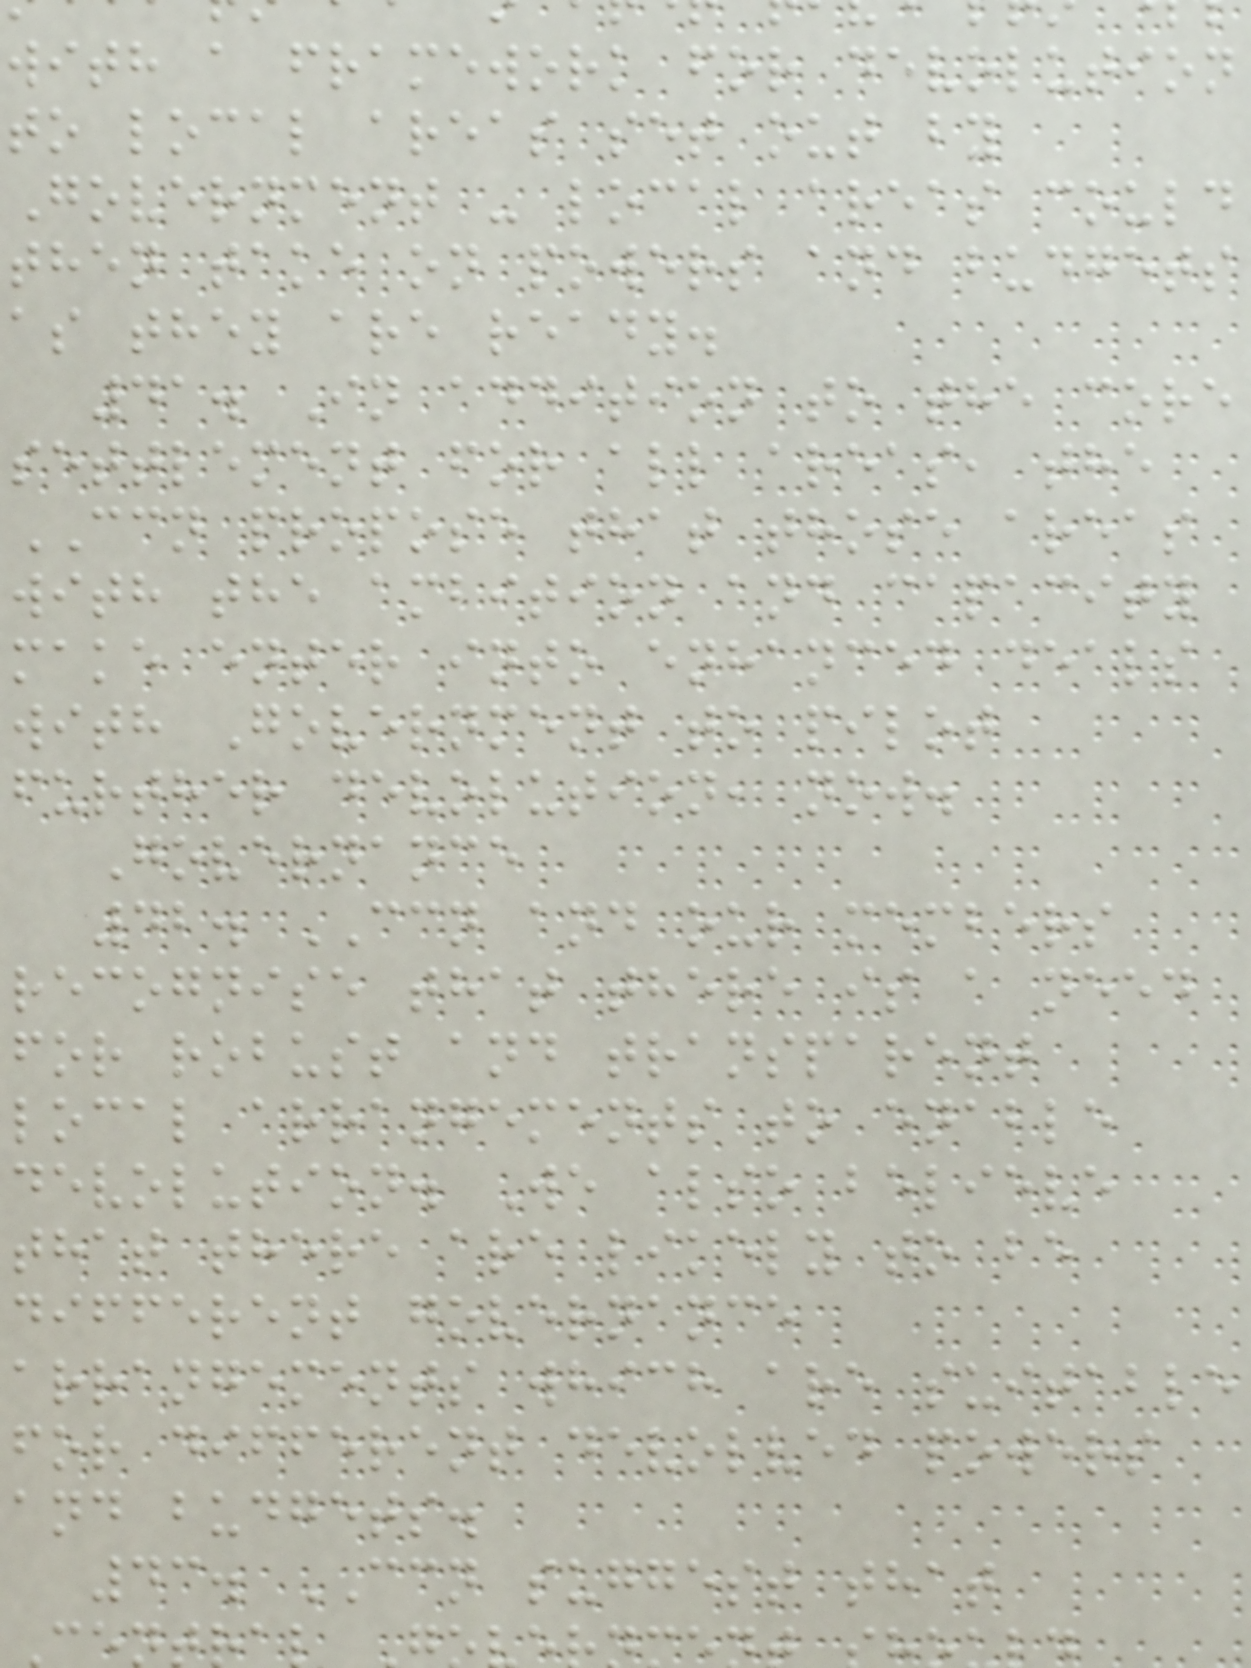with a framework for devolution
to local areas set out by
Government - local areas could
then take on powers and budgets
as they are ready.
41. In addition to the core
settlement for all areas, the
CCN propose that those areas
with the ambition and capacity
make enter into enhanced deals
with Government to pilot
further devolution, now.
Governance
42. CCN and our members
recognise that there is a need
for robust and transparent
local arrangements to enable
devolution. We also believe
that there are likely to be
different governance
arrangements which are suitable
for different devolved powers
and budgets.
43. CCN suggest that
